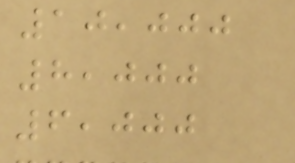10,000
8,000
6,000
